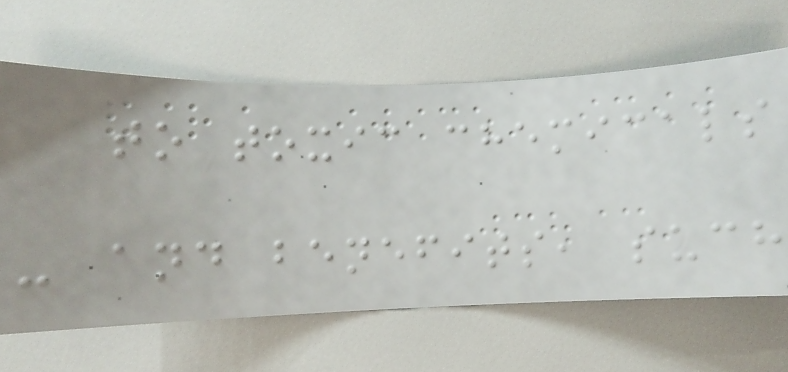to toxic chemicals
- and benefits, such
